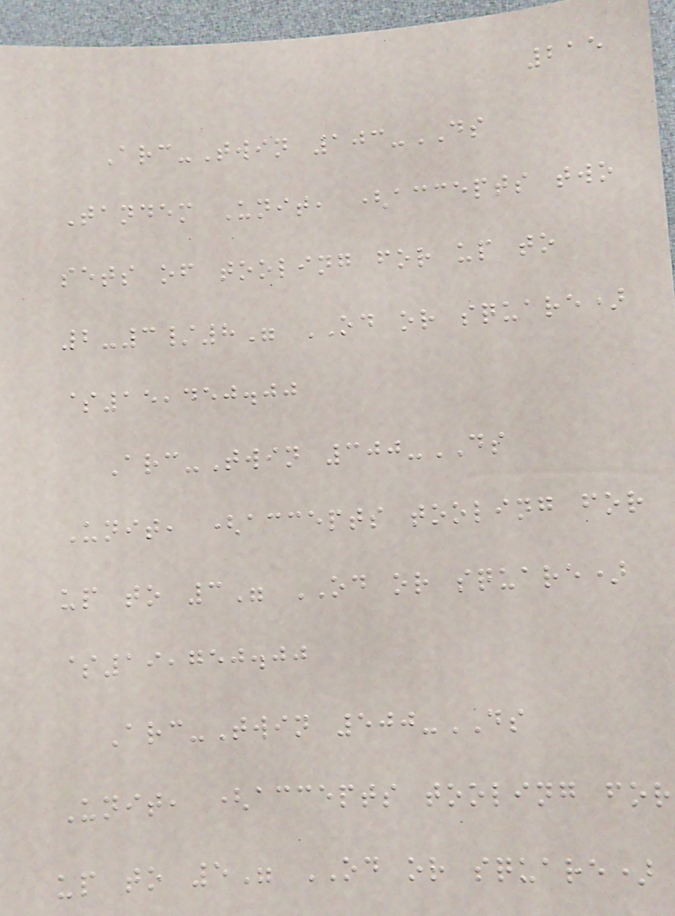215
Arc-Twin 103-DS
Tandem Unit, (accepts two
sets of tooling for up to
2-3/8" OD or square)
$15,450.00
Arc-Twin 300-DS
Unit, (accepts tooling for
up to 3" OD or square)
$19,750.00
Arc-Twin 500-DS
Unit, (accepts tooling for
up to 5" OD or square)
